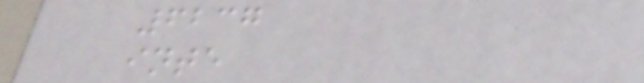6237
inte
